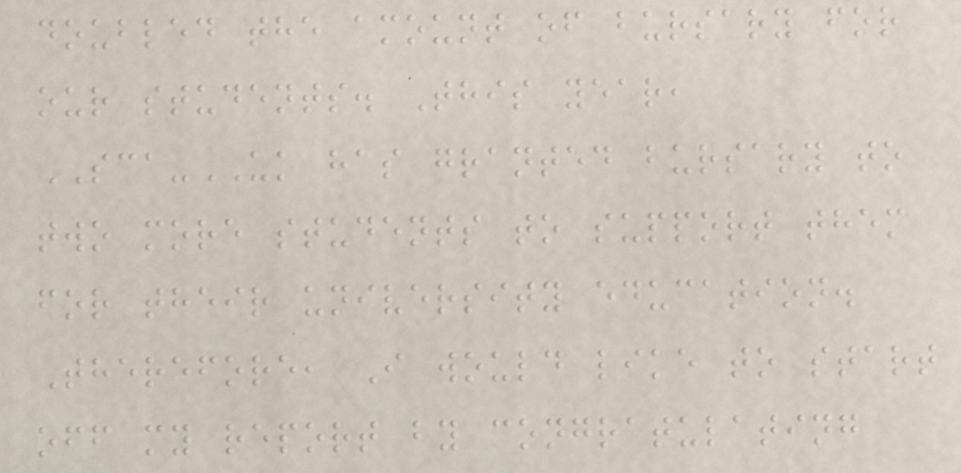doubled the amount of bursary for
our students. This year,
SCA-UK has granted bursary to
two more students to support them
for their university education.
Therefore, I would like to start
off my report by congratulating
